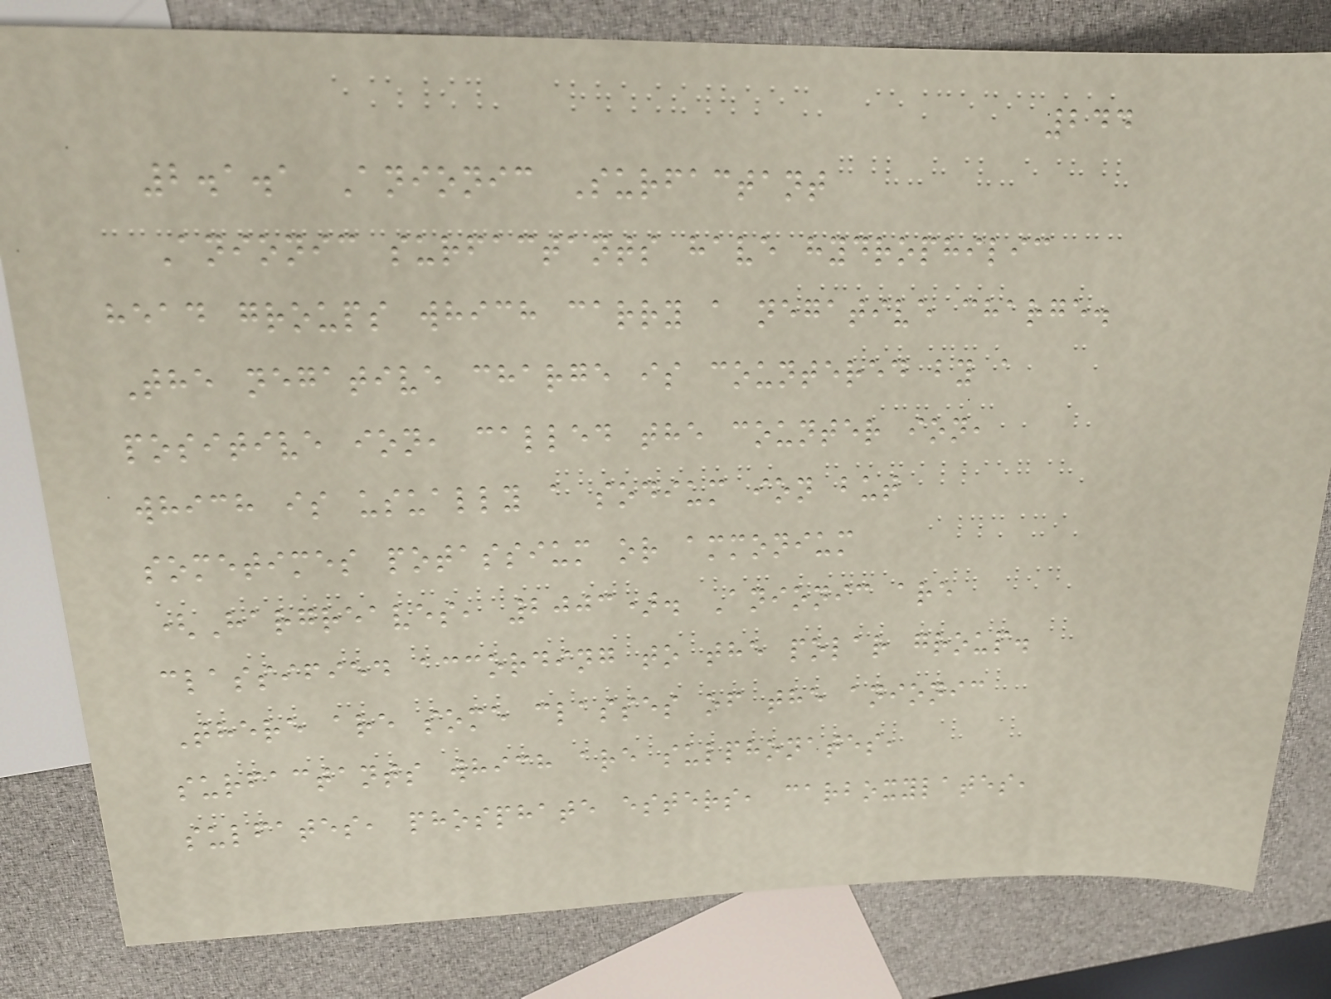244
2.1.1 Anionic Surfactant
Anionic surfactants have hydrophilic
head groups which carry a negative charge.
The negative charge is countered by a
positive ion, called the counter ion,
which is usually a sodium ion but
sometimes potassium or ammonium
(Hargreaves, 2003). Anionic are
classified according to the polar group.
There are some classes of the anionic
surfactants which are sulphonates,
sulfates, phosphate esters, carboxylates,
